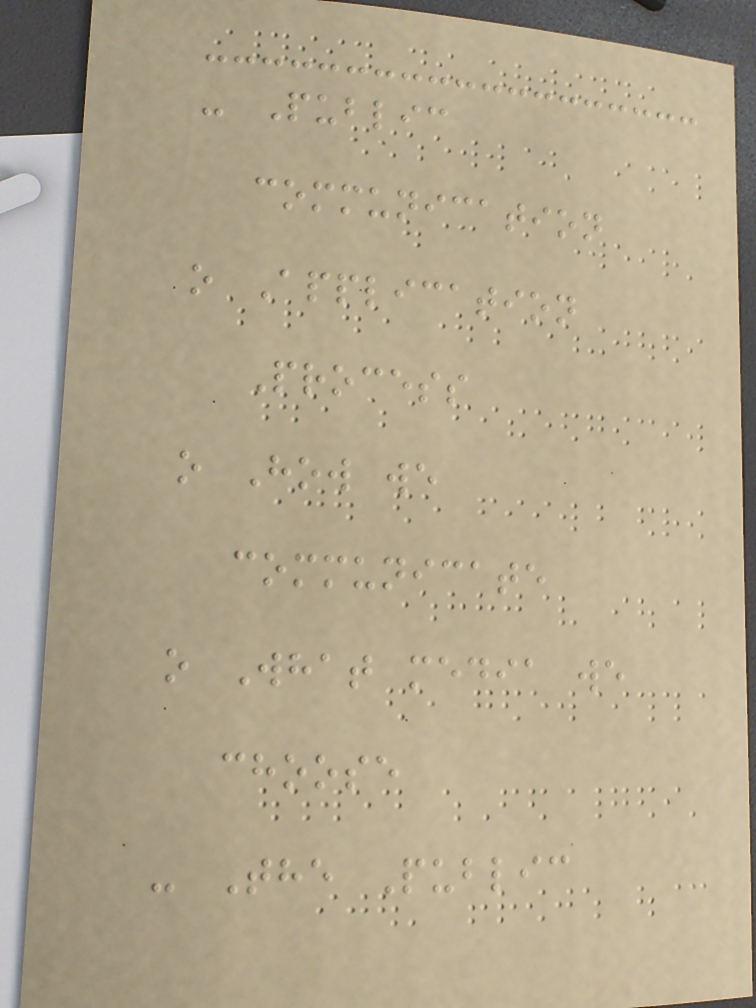- Public
communication
o Application
Process
o How we
communicate
o What media we
choose
- The Public
